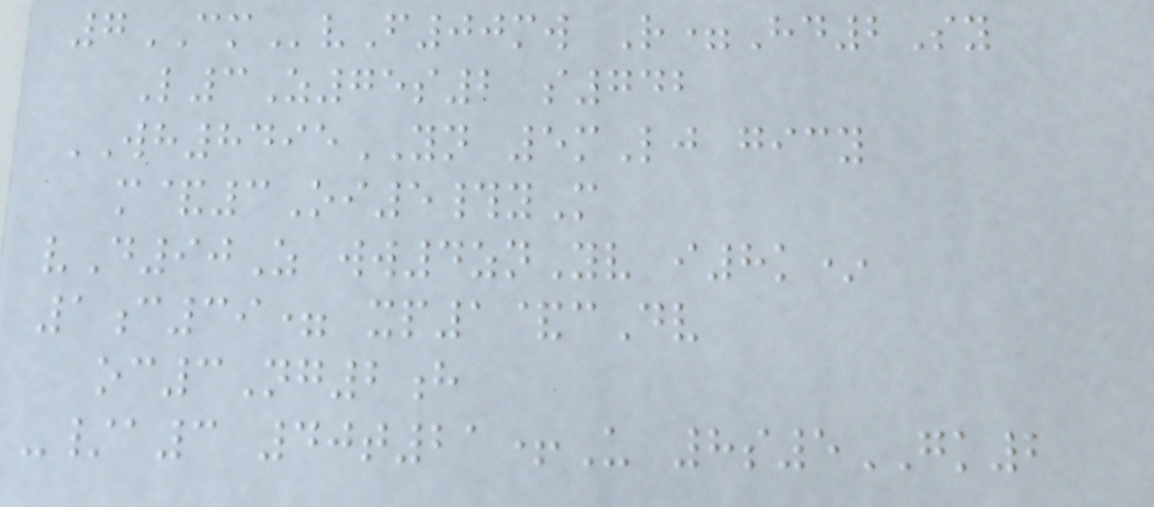7CMvF00mw R=Hd2Sy
L3Z75s2 s742
WH8495YN 5mLj gicy
m&3Oi5#yM
vD90Z ww4znYv i8k*
1c39= xp1&cDv
oc3Ng2h
-/a3 40t21+U 8s5GK2
